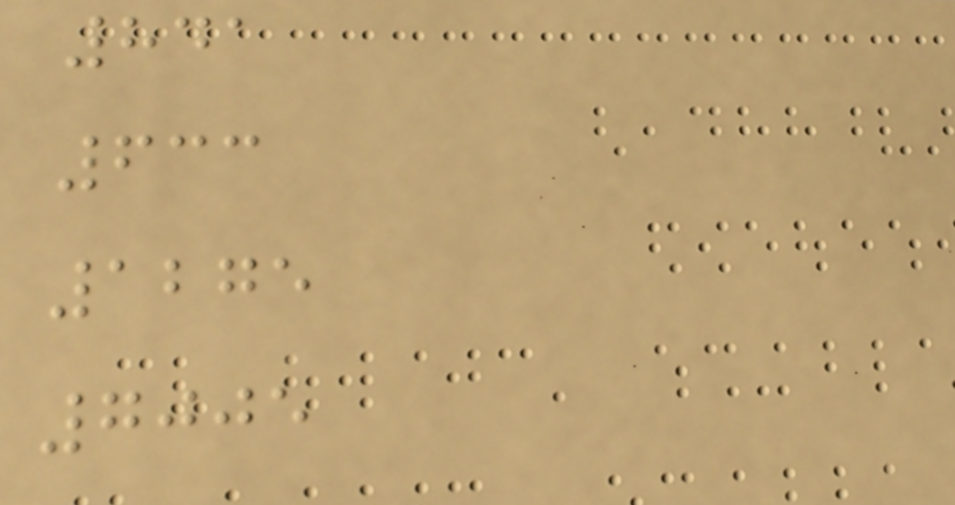841
633
1275
7005
